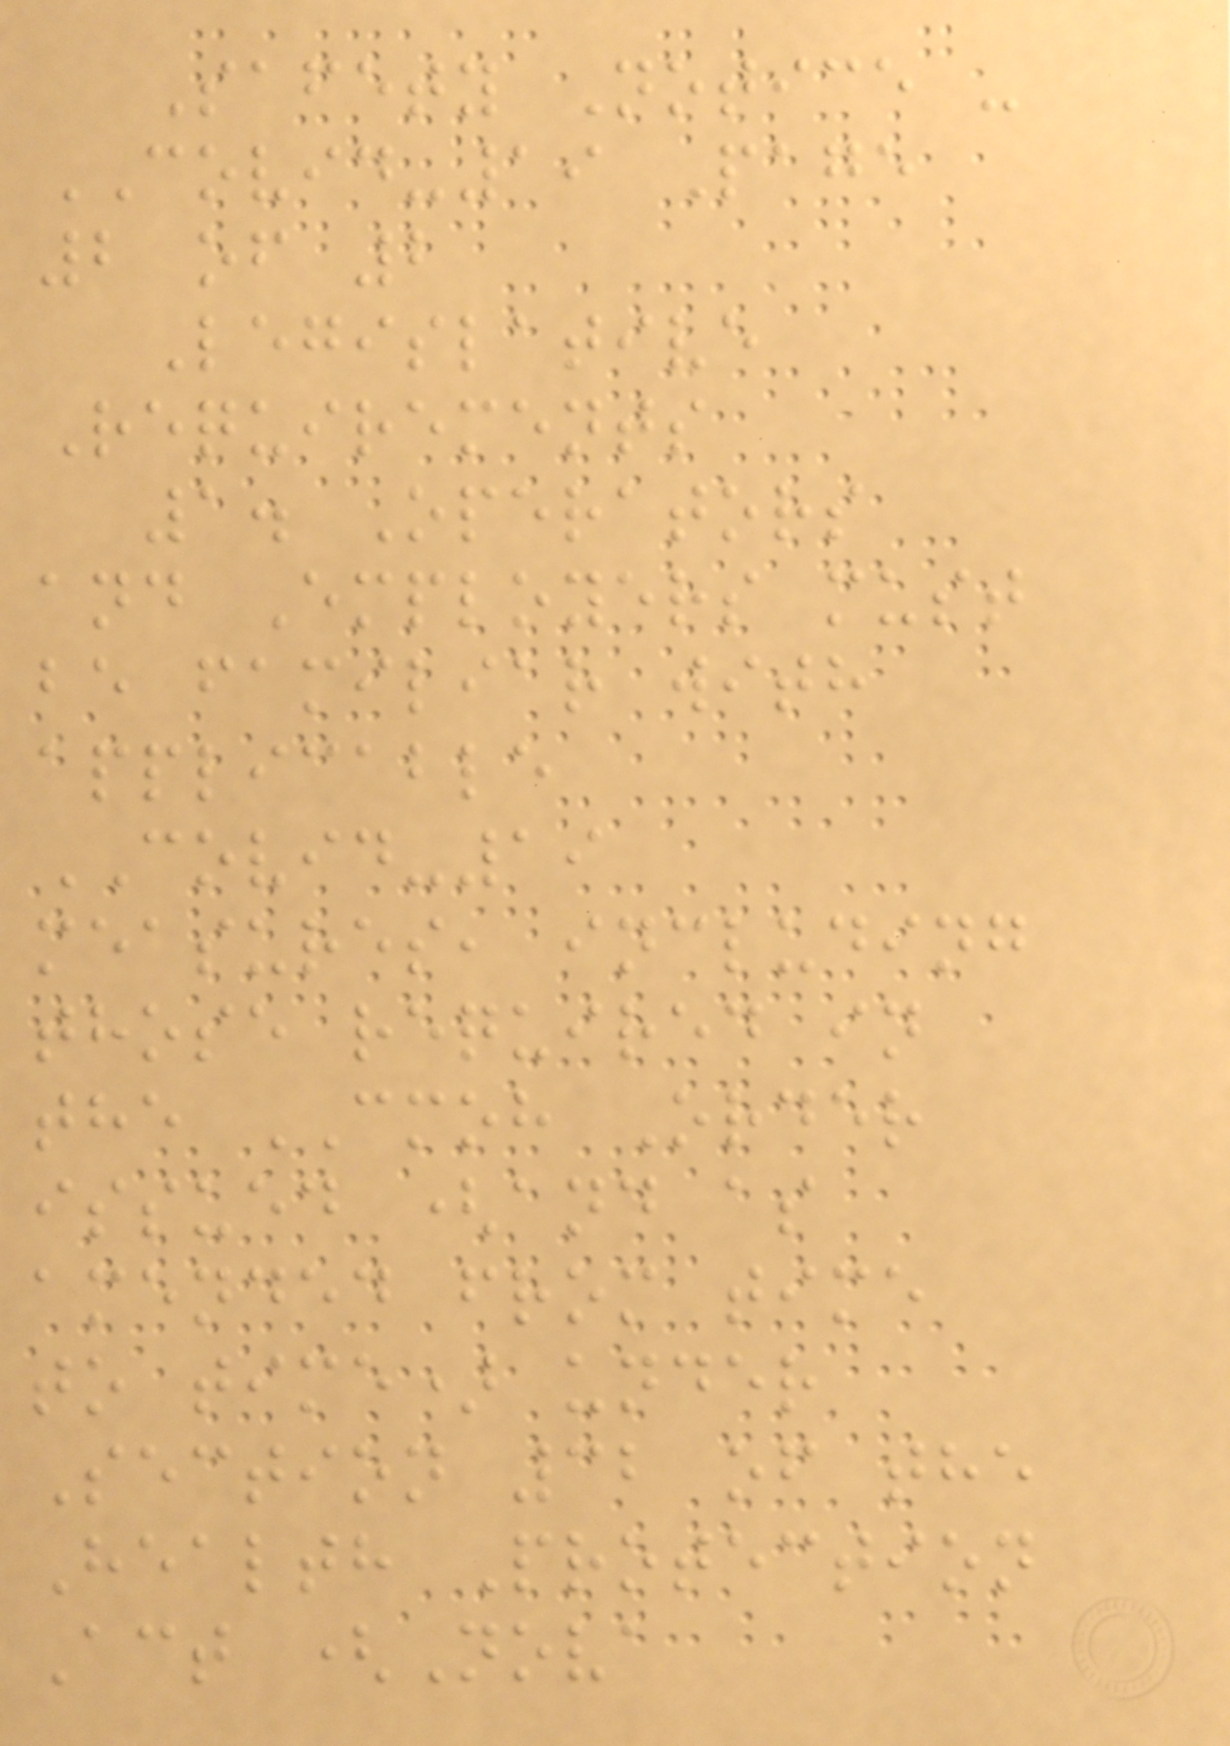Safety Notice -
COVID-19 Page
2 of 2
Legislative
Requirements
1. Operators
and Employers must
be familiar with
applicable
COVID-19
measures, including
those required in
the CMOH Order
issued (and as
amended from time
to time) under
Section 32 of the
Health Protection
Act (Nova
